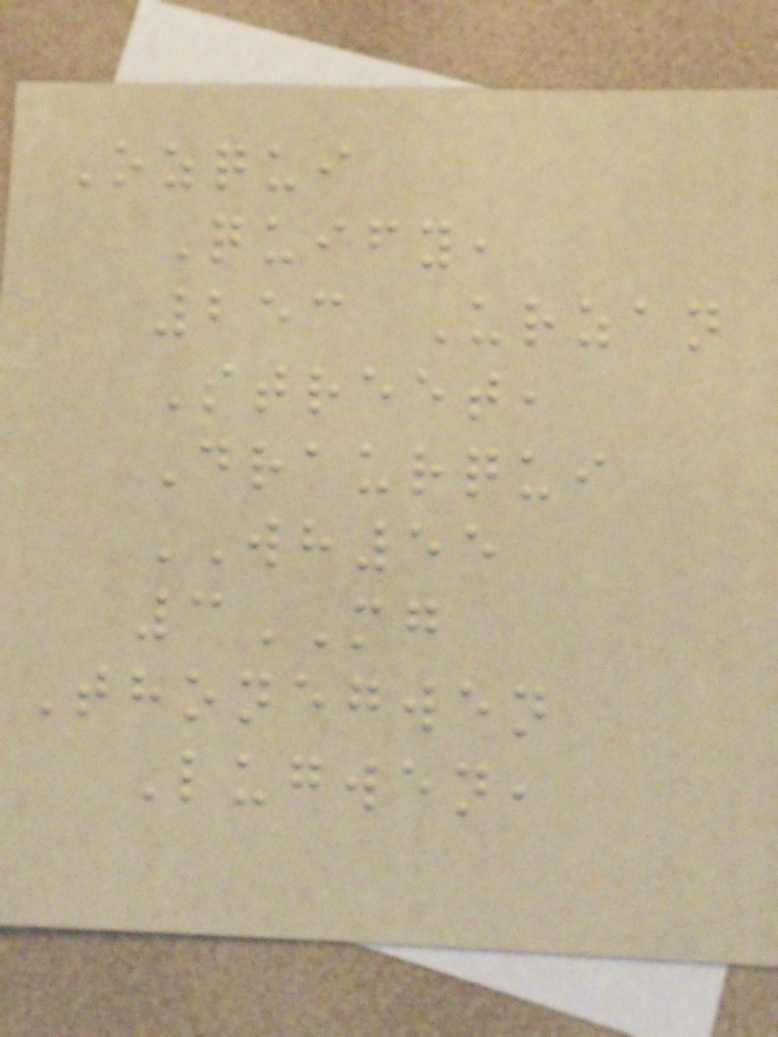Ozqui
Quify,
253 Urzan
Street,
Draurqui
WH55
3MG
Thonegwen
Lugwen,
